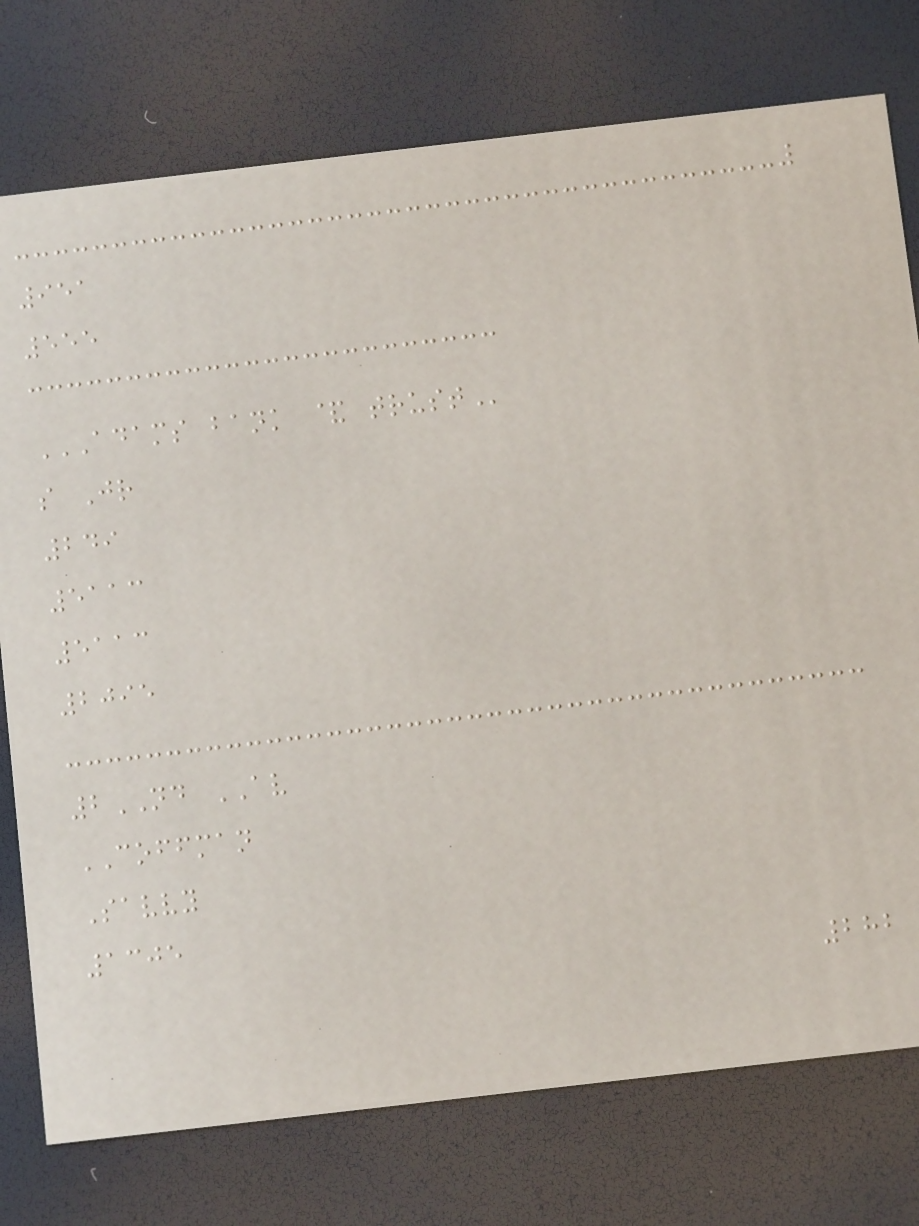951
555
ADAMS BANK & TRUST
s Jr
249
5113
5113
2095
2ND AV
COFFMAN
Savvy
1305
282
